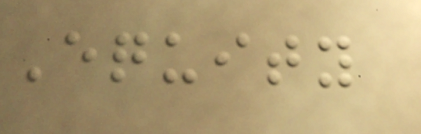Equity
